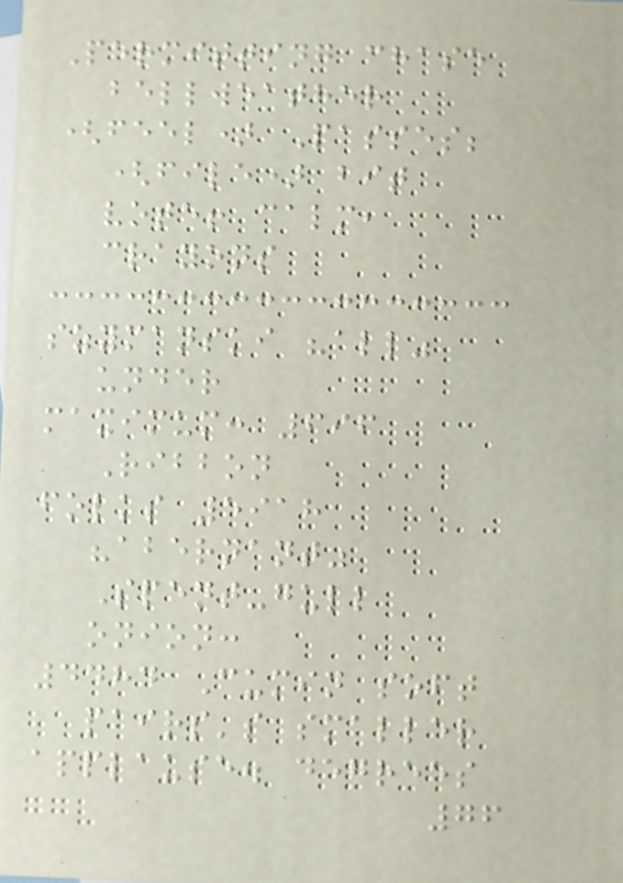Permitting chase
bellweather
(feel) Passes;
(file) bit
vote! calm,
crayons
szymanski "all"
under
maximum: 696
Ribbon
folks 5918
"abernant"
Spent-gull
onion:
4484 Cumin soft
pairs's smaller
applause. degrees
76
